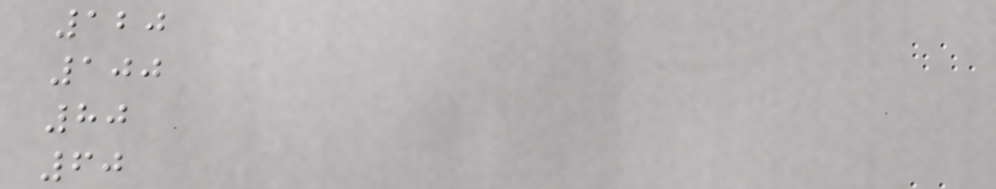120
100
80
60
